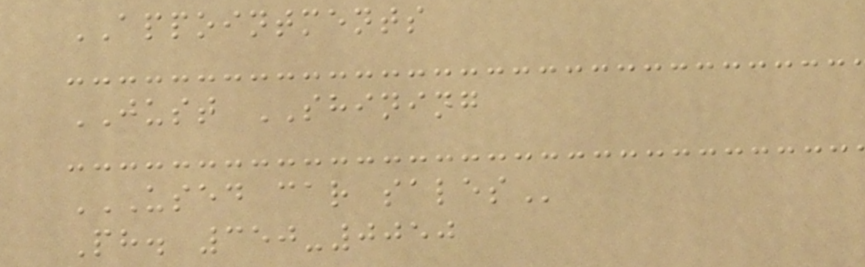APPOINTMENTS
JUST SHINING
USED CAR SALES
Ph. 350-0050
